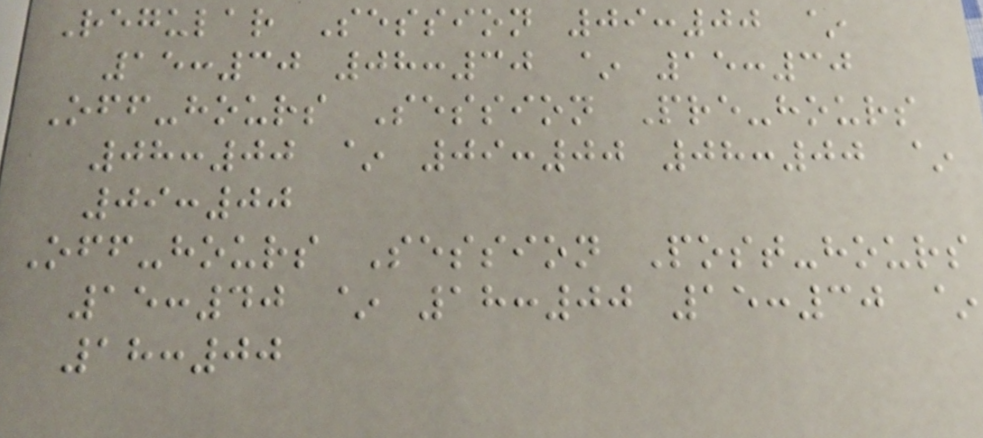Regular Session 09:00 ~
15:30 08:30 ~ 15:30
Off-hours Session Pre-hours
08:00 ~ 09:00 08:00 ~
09:00
Off-hours Session Post-hours
15:40 ~ 18:00 15:30 ~
18:00
